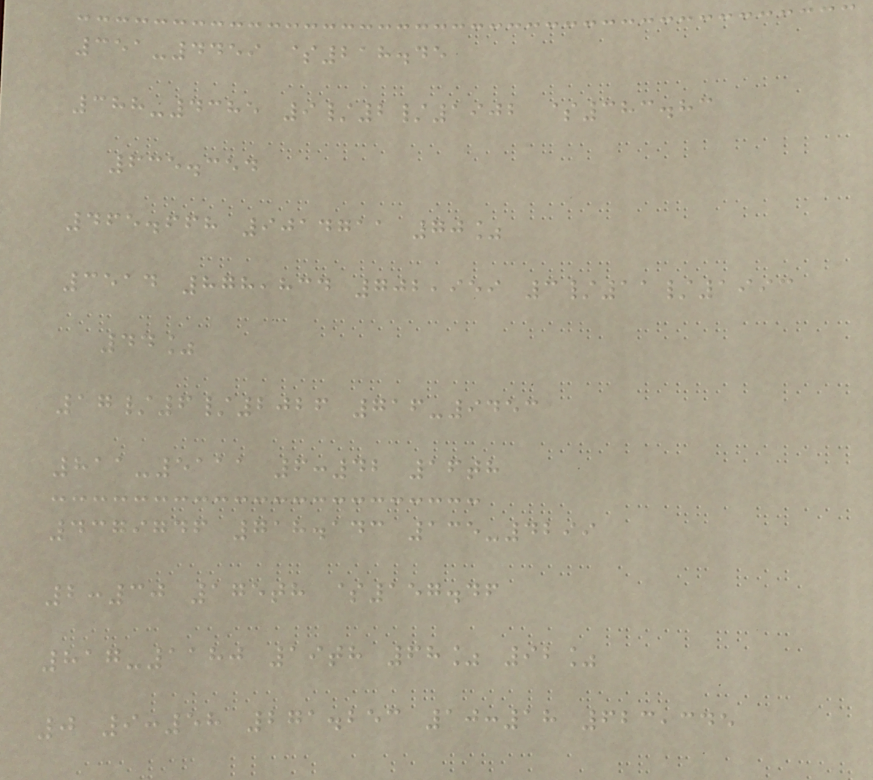351-4459 $218.45
388-4385 9/2/1902 $383.83
635.354
465.668 9014711 70%
3514 878,834 702,959 3/11/1993
44%
17/6/2026 716-9453
811-5111 6:42 16th
4379746 718.143 135-4299
2:30 175th $157.46
817-1180 19th 68% 92%
0 9:58 271.253 10:18 623,345
